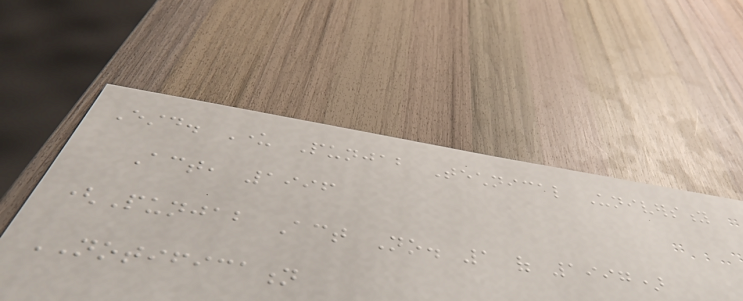Estd. Under Punjab Technical University
Act, 1996
(Punjab Act No. 1 of 1997)
NOTIFICATION
